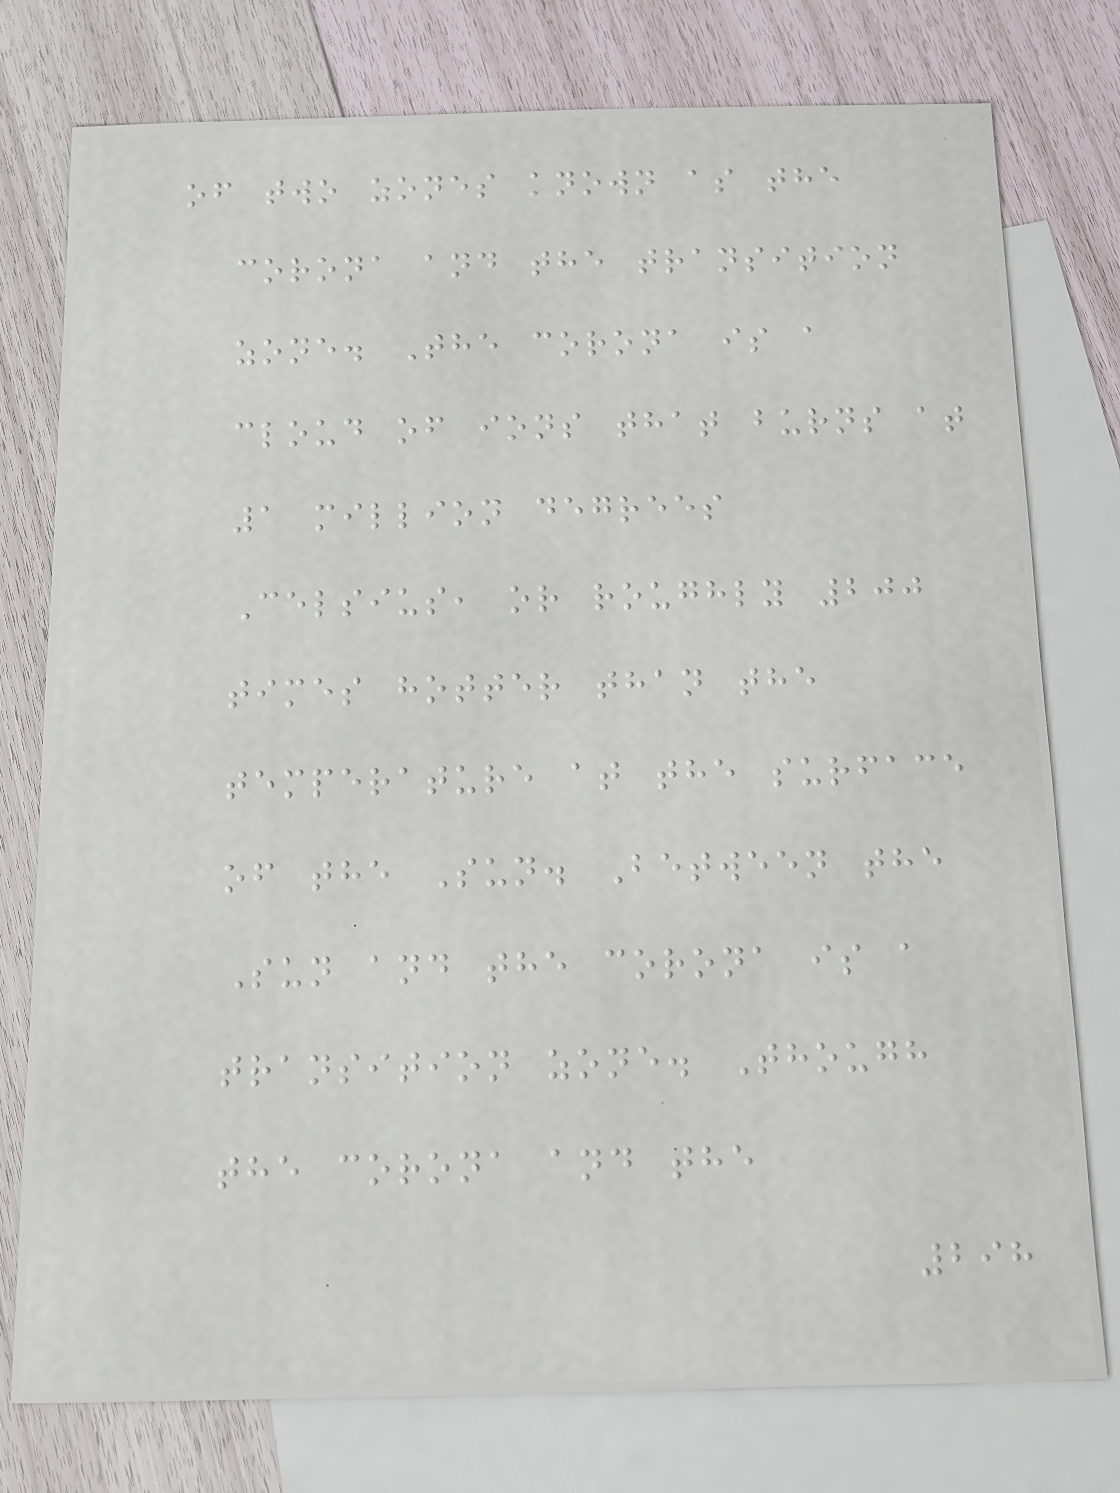of two zones known as the
corona and the transition
zone. The corona is a
cloud of ions that burns at
1 million degrees
Celsius, or roughly 200
times hotter than the
temperature at the surface
of the Sun. Between the
Sun and the corona is a
transition zone. Though
the corona and the
298
